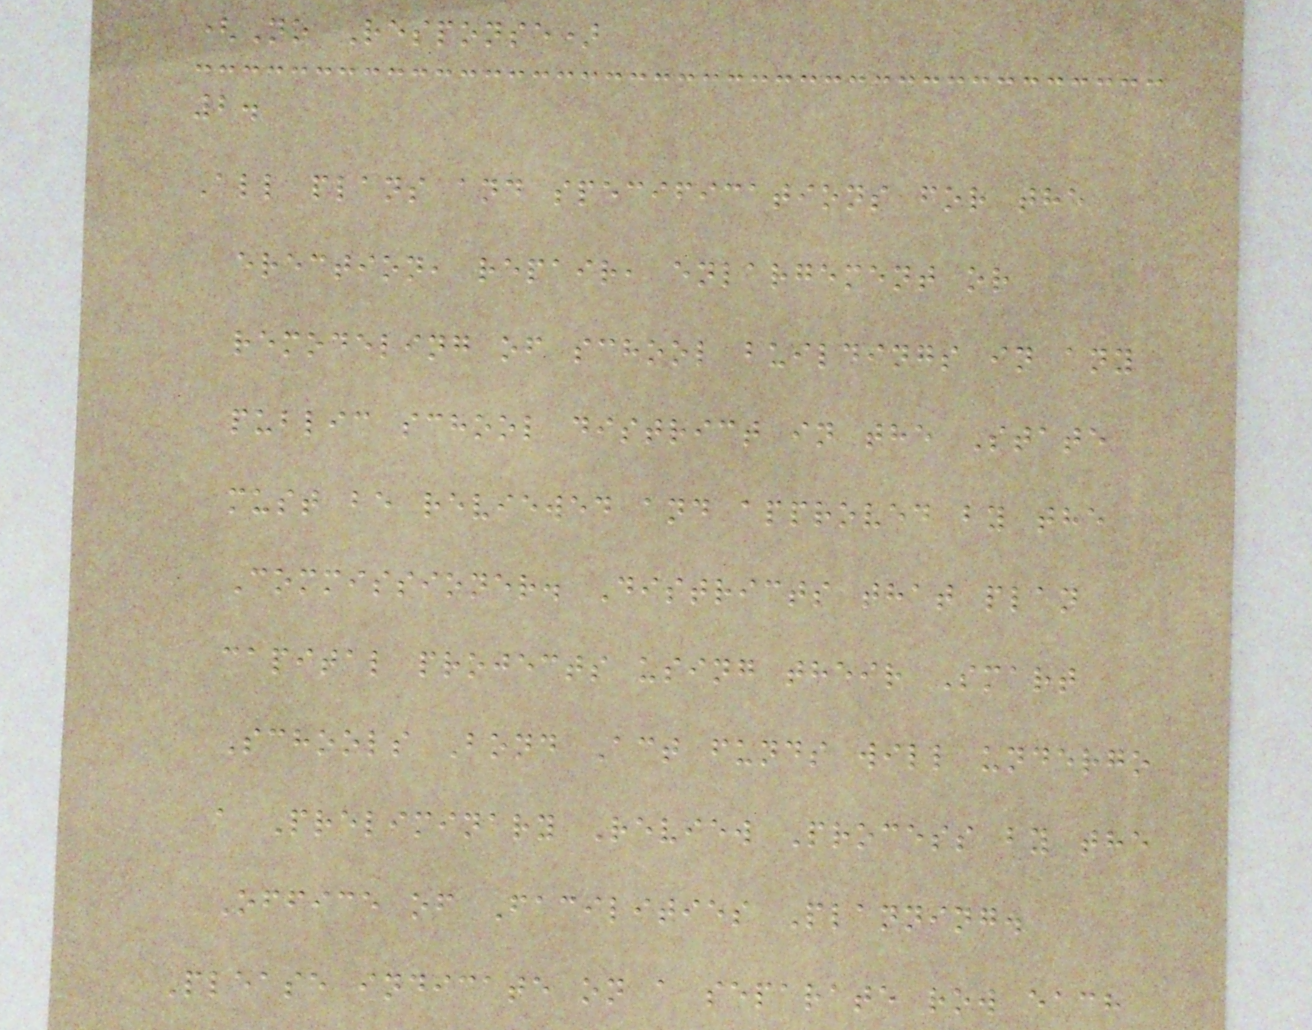(No Response)
2.
All plans and specifications for the
erection, repair, enlargement or
remodeling of school buildings in any
public school district in the State
must be reviewed and approved by the
Commissioner. Districts that plan
capital projects using their Smart
Schools Bond Act funds will undergo
a Preliminary Review Process by the
Office of Facilities Planning.
Please indicate on a separate row each
